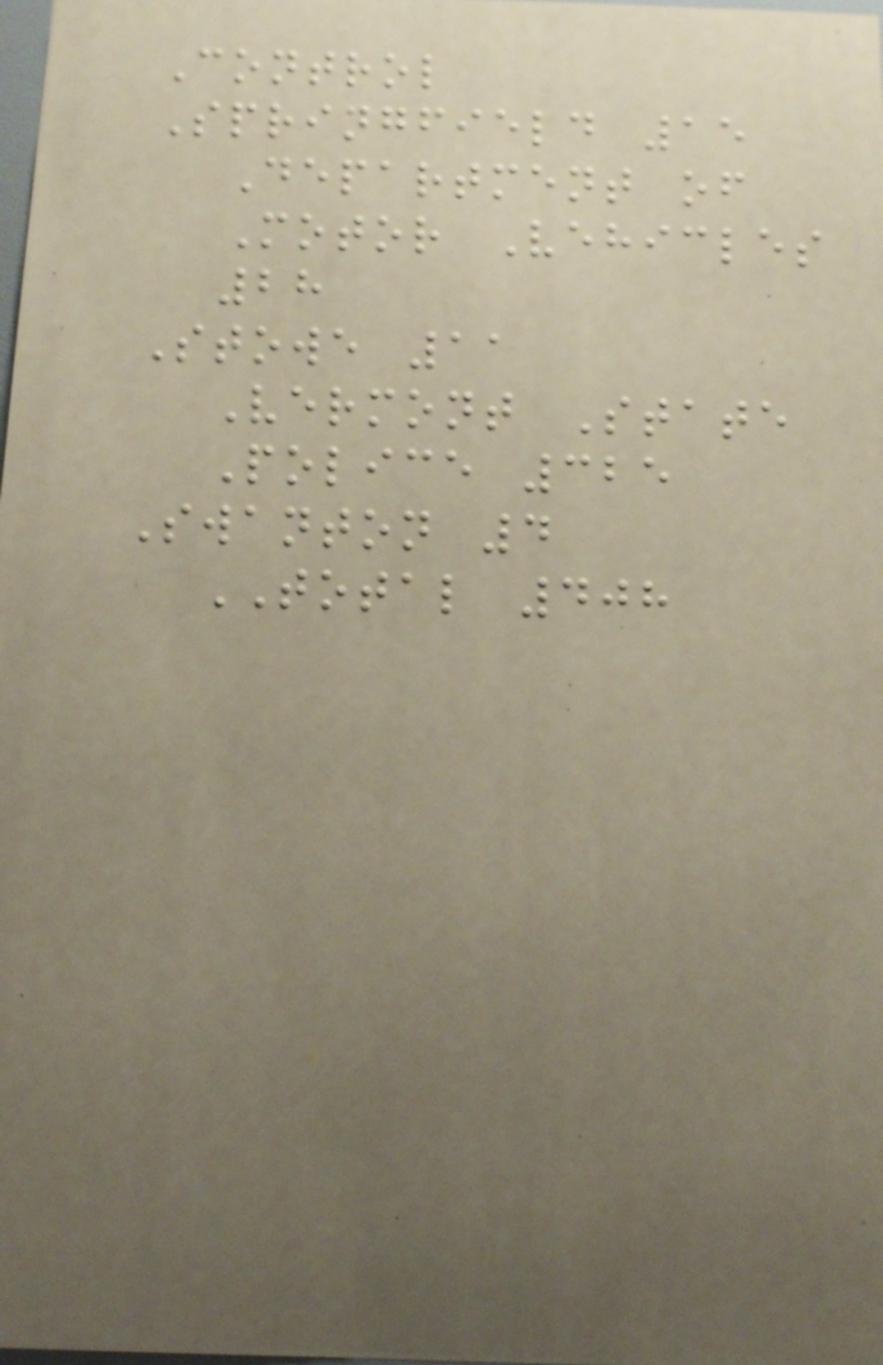Control
Springfield 15
Department of
Motor Vehicles
28
Stowe 11
Vermont State
Police 325
Swanton 4
TOTAL 408
